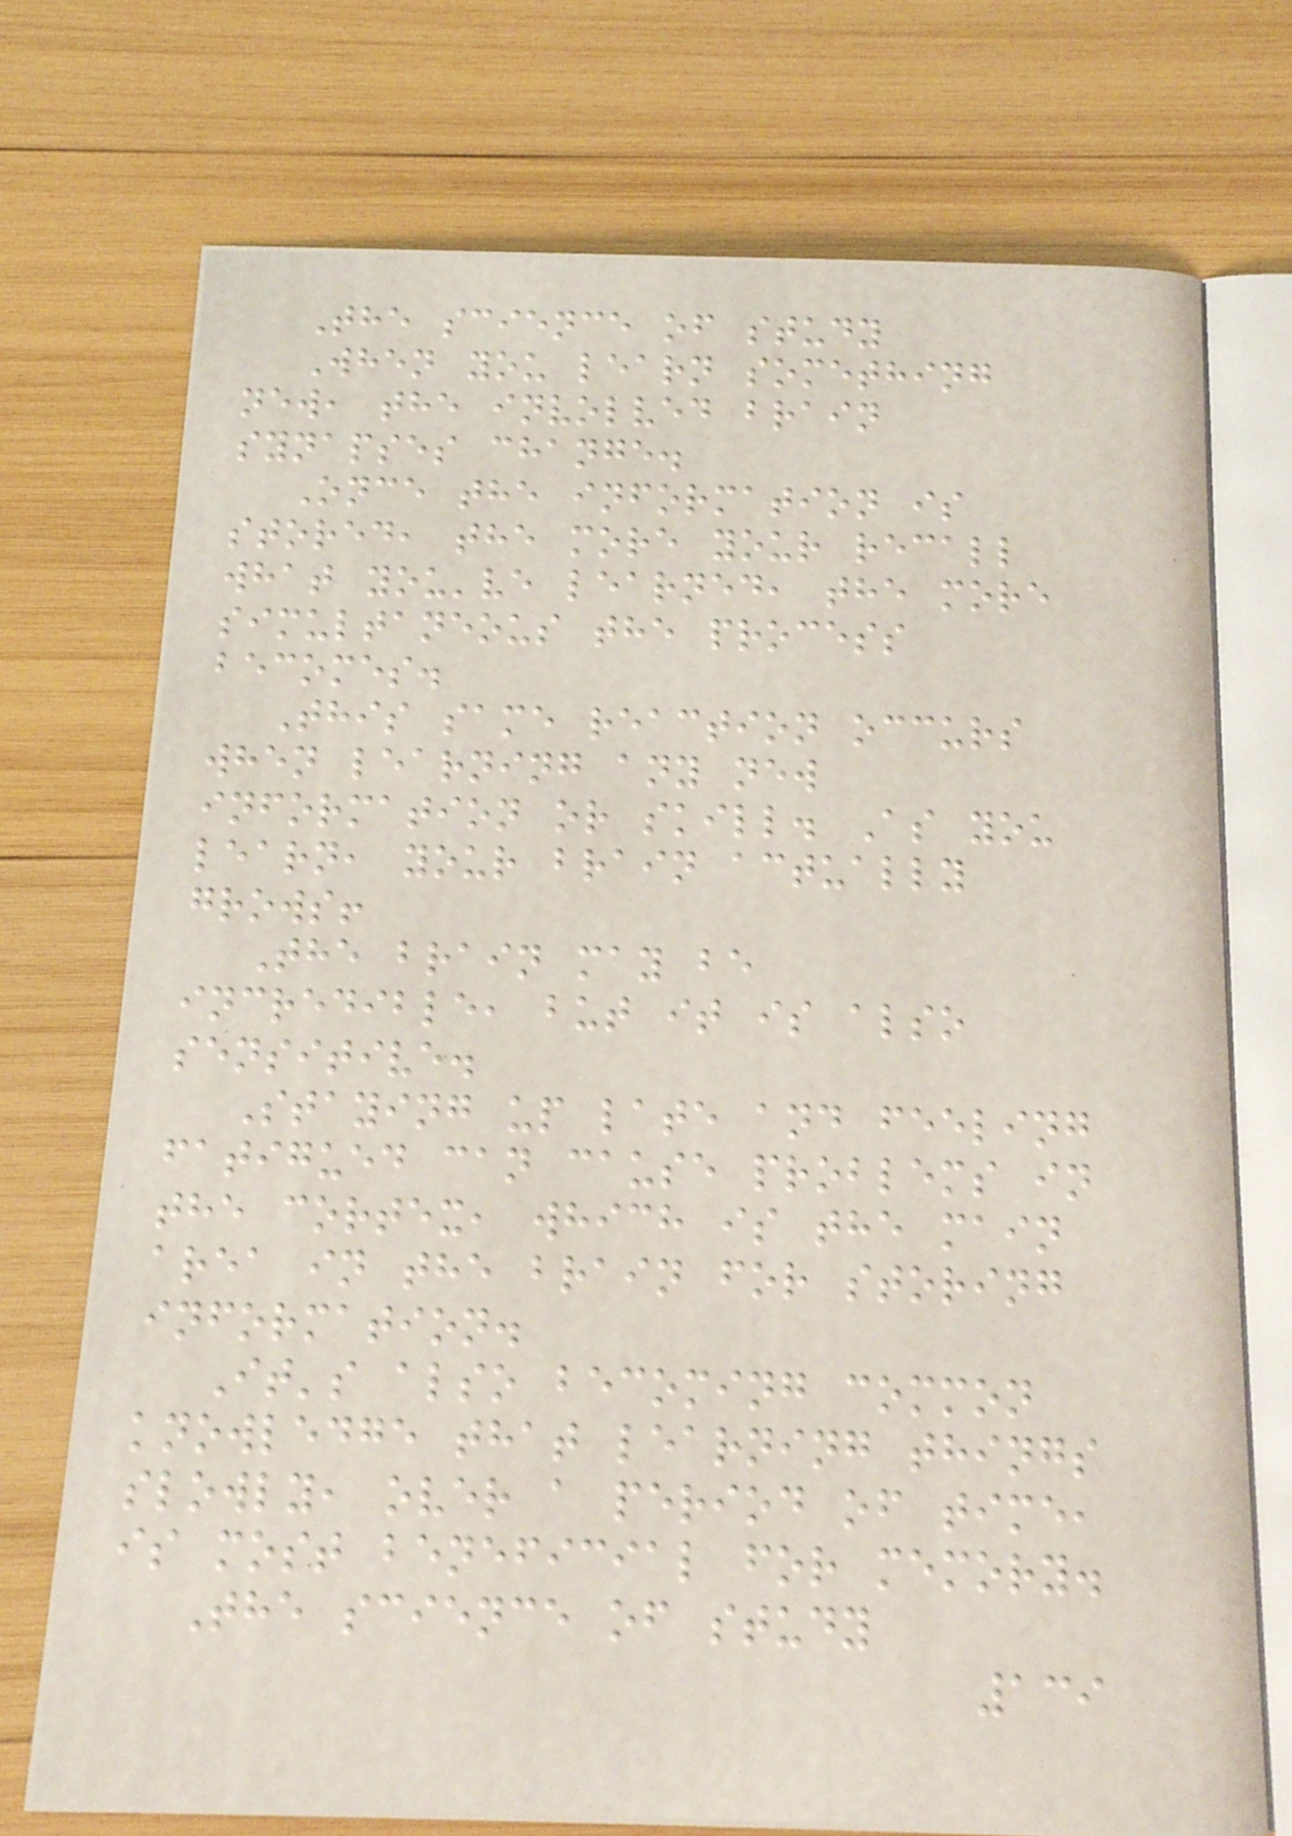The science of study
When you learn something
new, the involved brain
synapses change.
Once the information is
stored, the more your recall
what you've learned, the more
simultaneous the process
becomes.
This same reaction occurs
when learning any new
information or skill. As you
learn, your brain actually
grows!
The brain may be
incredible, but it is also
sensitive.
Staying up late and feeling
fatigued can cause problems in
the cortex, which is the main
area in the brain for storing
information.
It's also becoming common
knowledge that learning things
slowly, over a period of time,
is most beneficial for memory.
The science of study
139
